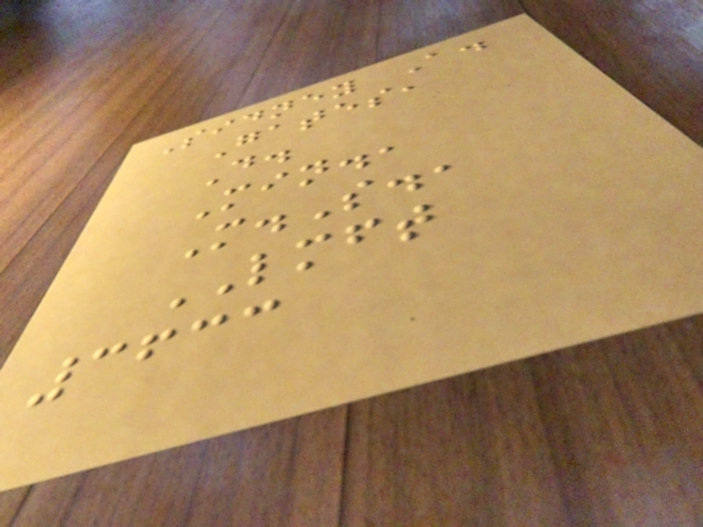Sidney A.
Gates,
D.
Min.,
M.S.,
LMFT
3633
